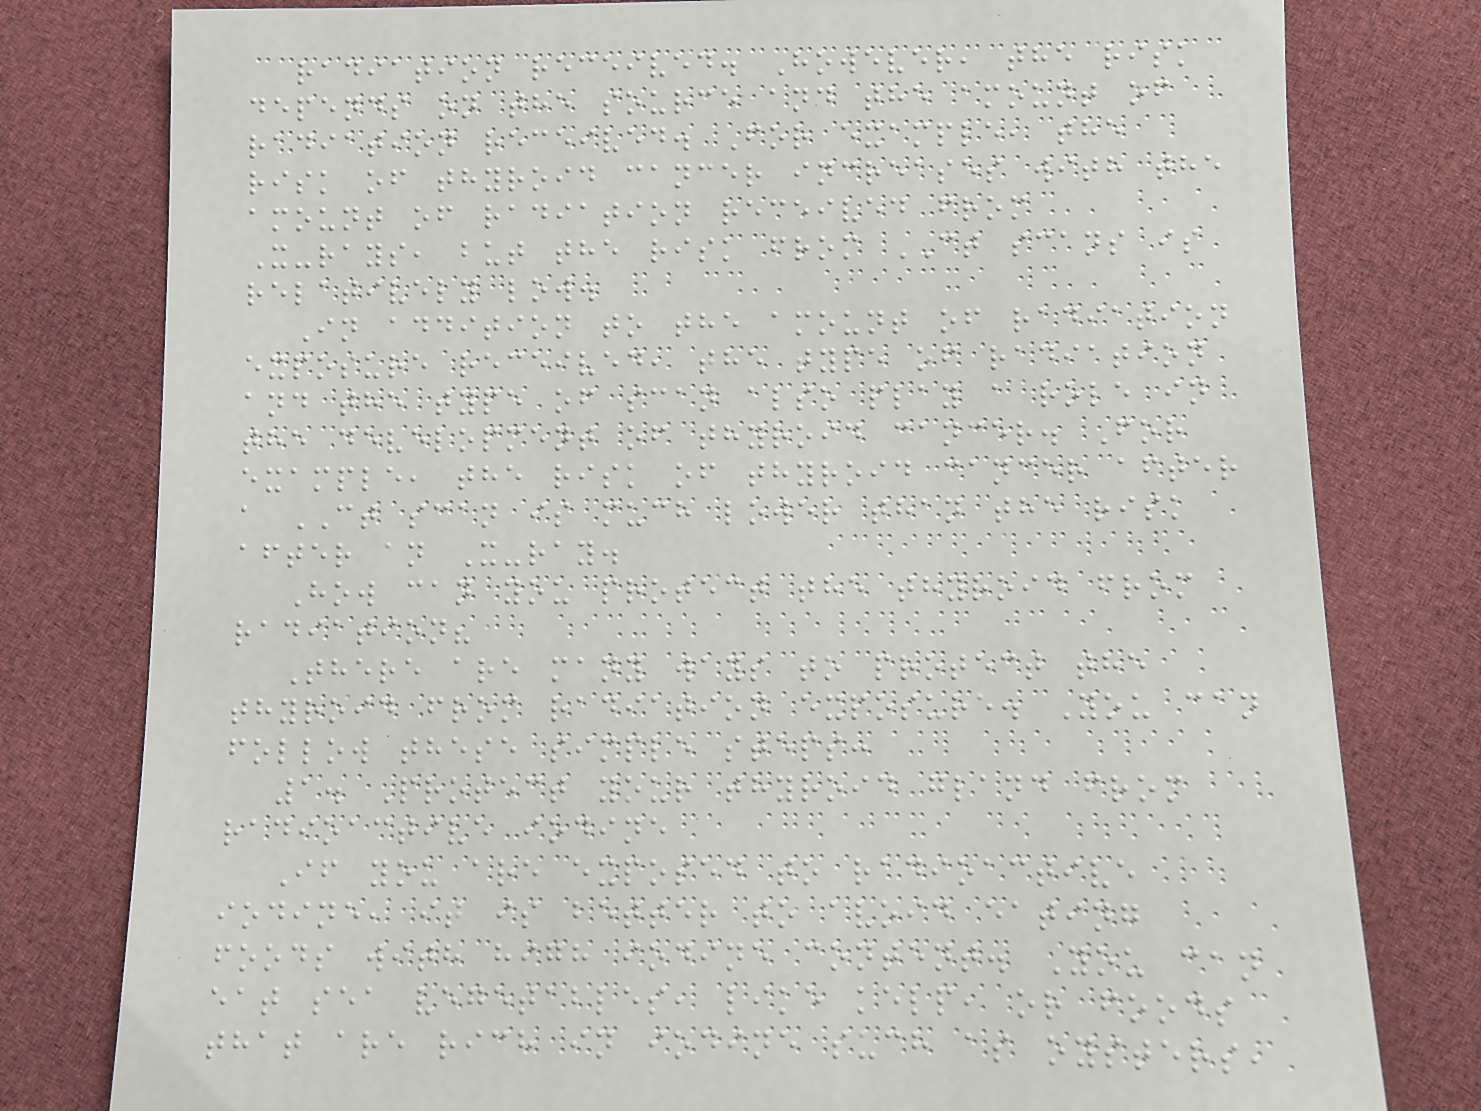radiation received. However, the risk
depends on the source and the amount of
radiation received. For example, the
risk of thyroid cancer increases with the
amount of radiation received from
X-rays, but the risk from CT scans is
relatively low.
In addition to the amount of radiation
exposure received, the type of radiation
and the type of scan also play a role in
the development of thyroid cancer. For
example, the risk of thyroid cancer after
a CT scan is much lower than the risk
after an X-ray.
How can you protect the thyroid from
radiation?
There are many ways to protect the
thyroid from radiation exposure. You can
follow these simple steps:
1. Protect your thyroid gland from
radioactive iodine
If you are exposed to radioactive
iodine, it is better to avoid eating
foods with high iodine content. You can
eat sea vegetables, like kelp, or foods
that are rich in iodine such as oysters,
